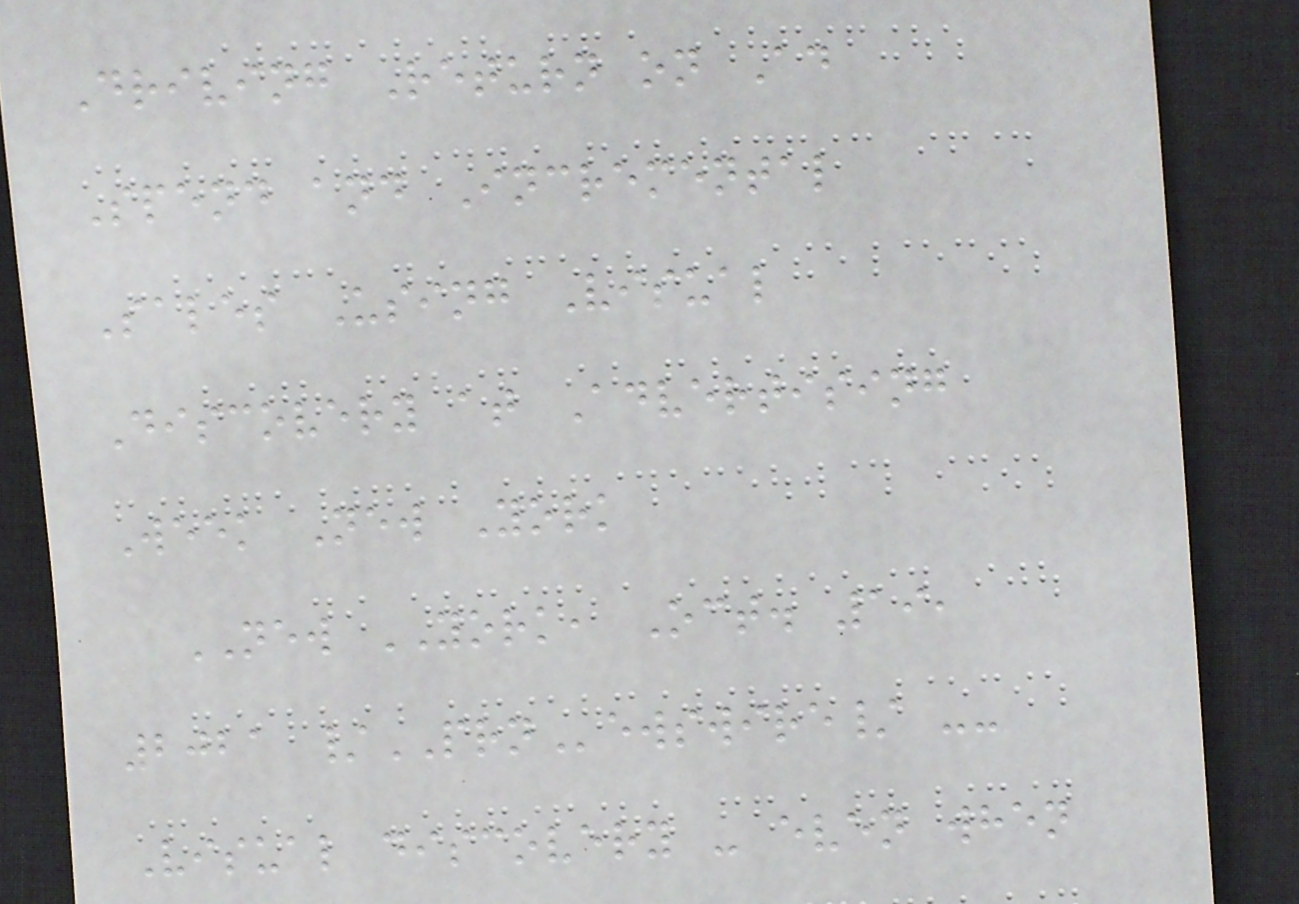Driving Return on Ad
Spend and Incremental
Sales Using Visual
Discovery at Advertising
Week New York
NEW YORK, Oct. 19,
2021 /PRNewswire/ --
Visual discovery - even when
